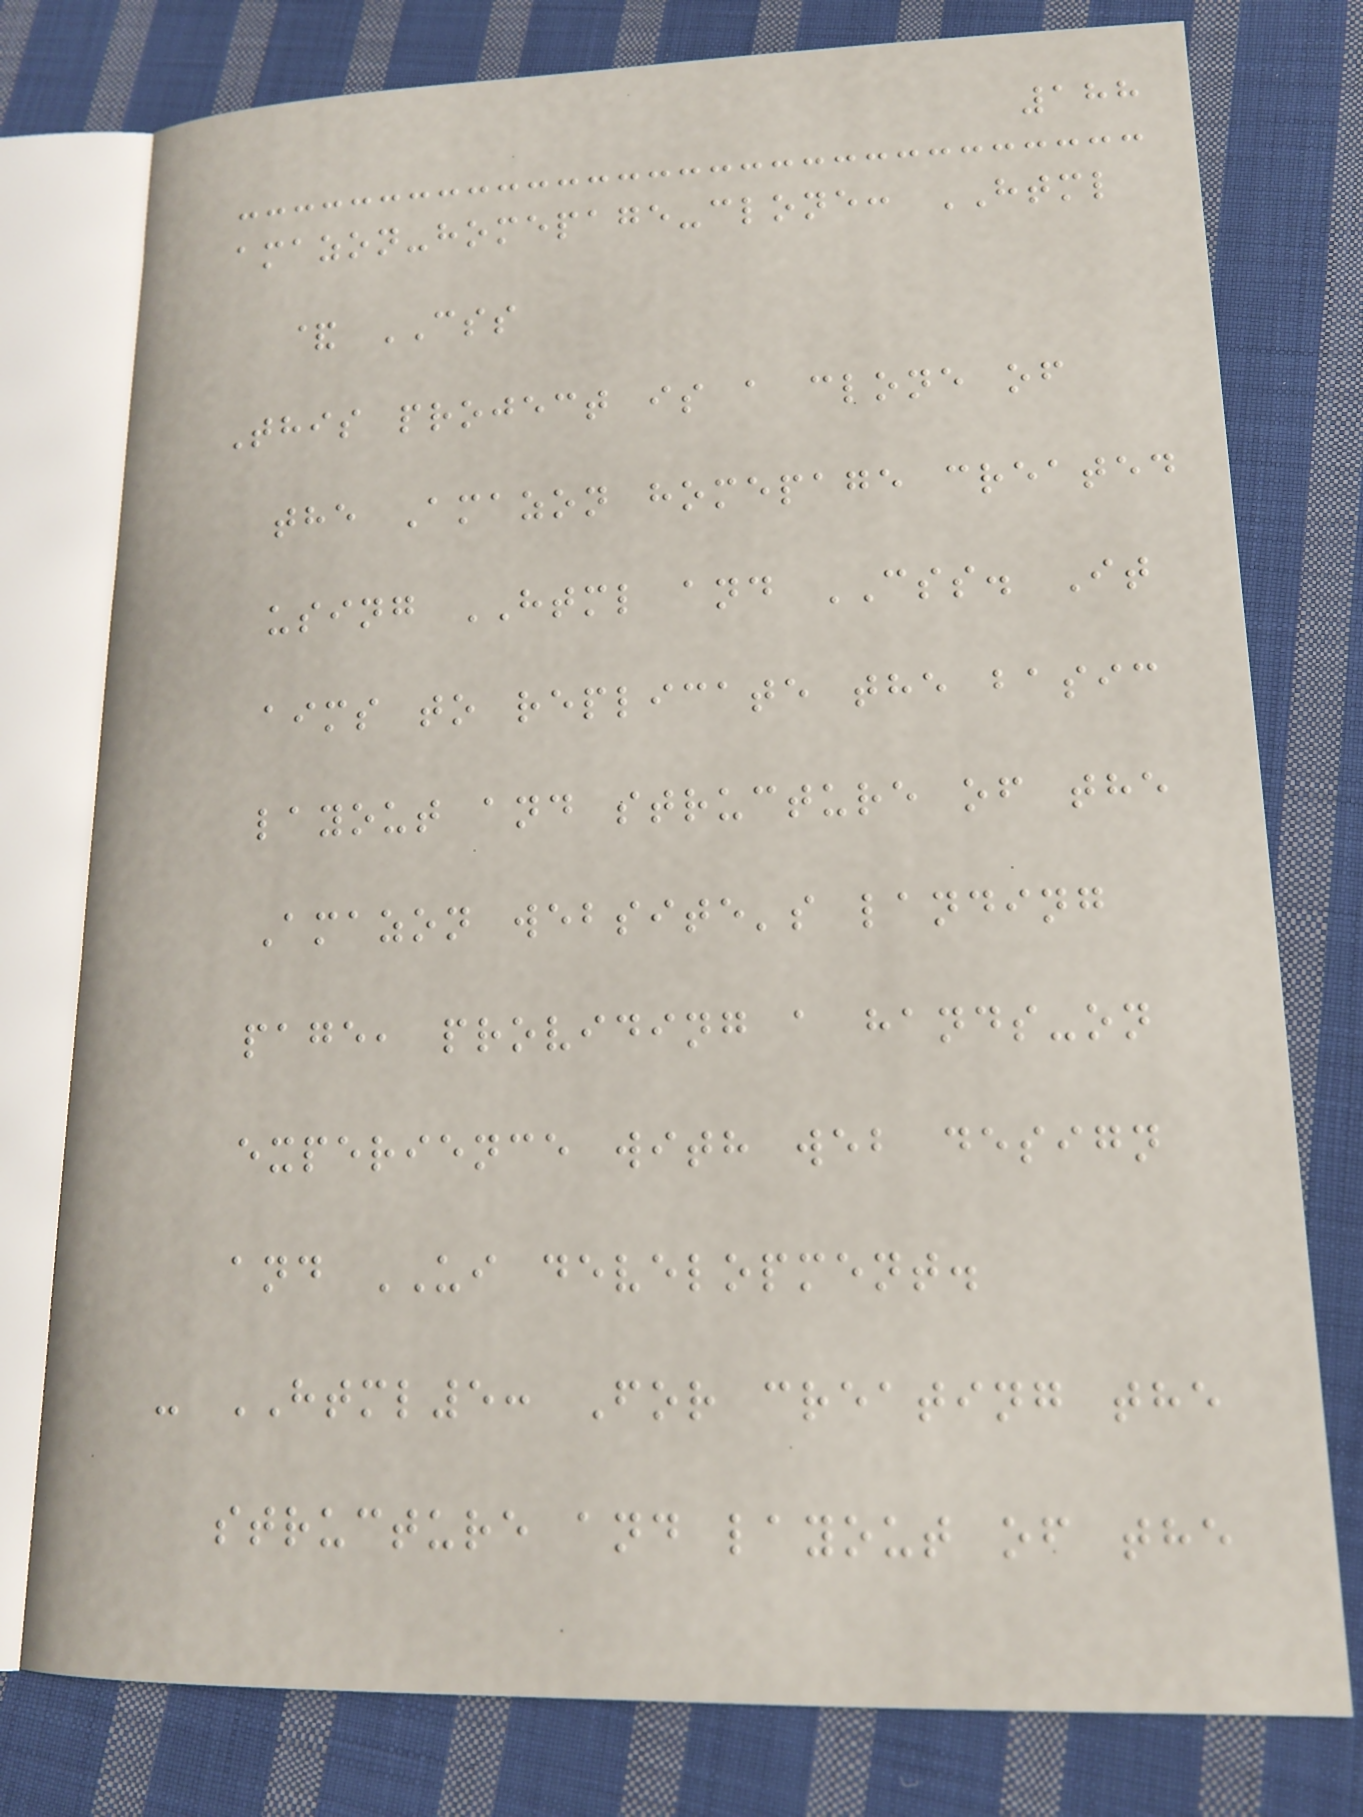188
amazon-homepage-clone: HTML
& CSS
This project is a clone of
the Amazon homepage created
using HTML and CSS. It
aims to replicate the basic
layout and structure of the
Amazon website's landing
page, providing a hands-on
experience with web design
and UI development.
- HTML5: For creating the
structure and layout of the
